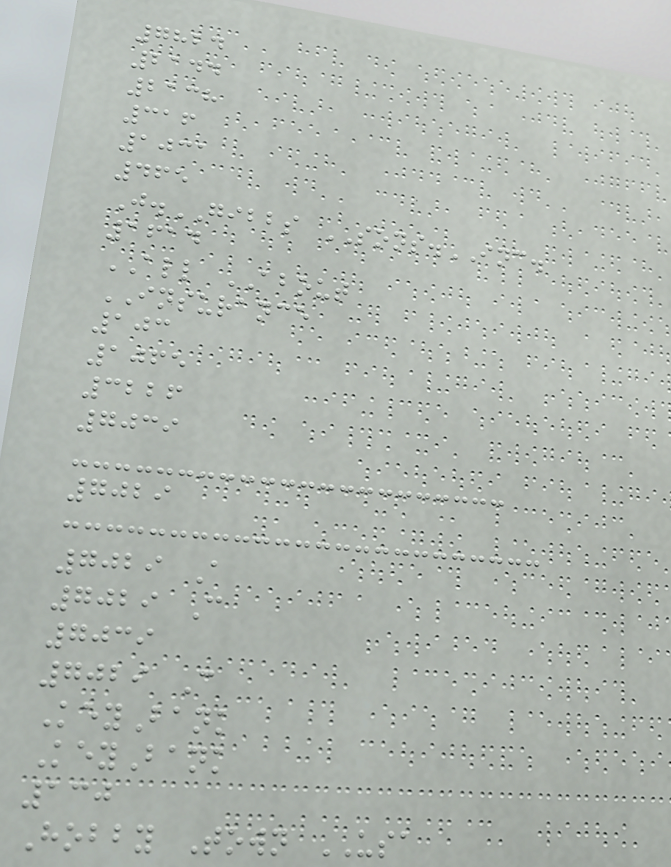7824
2144
2138
316
1031
465
J.GIBBS SONS.INC.
1614
ALL ABOUT
INSURANCE
103
1065
3226
7039
7029
7029 A
7029 C
7039
7029 C
KeyBank
KeyBank
130
Hobby Town USA
